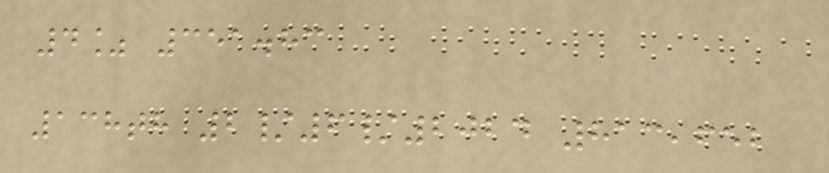4% 351.83
138th 2/6/2024 813,652
